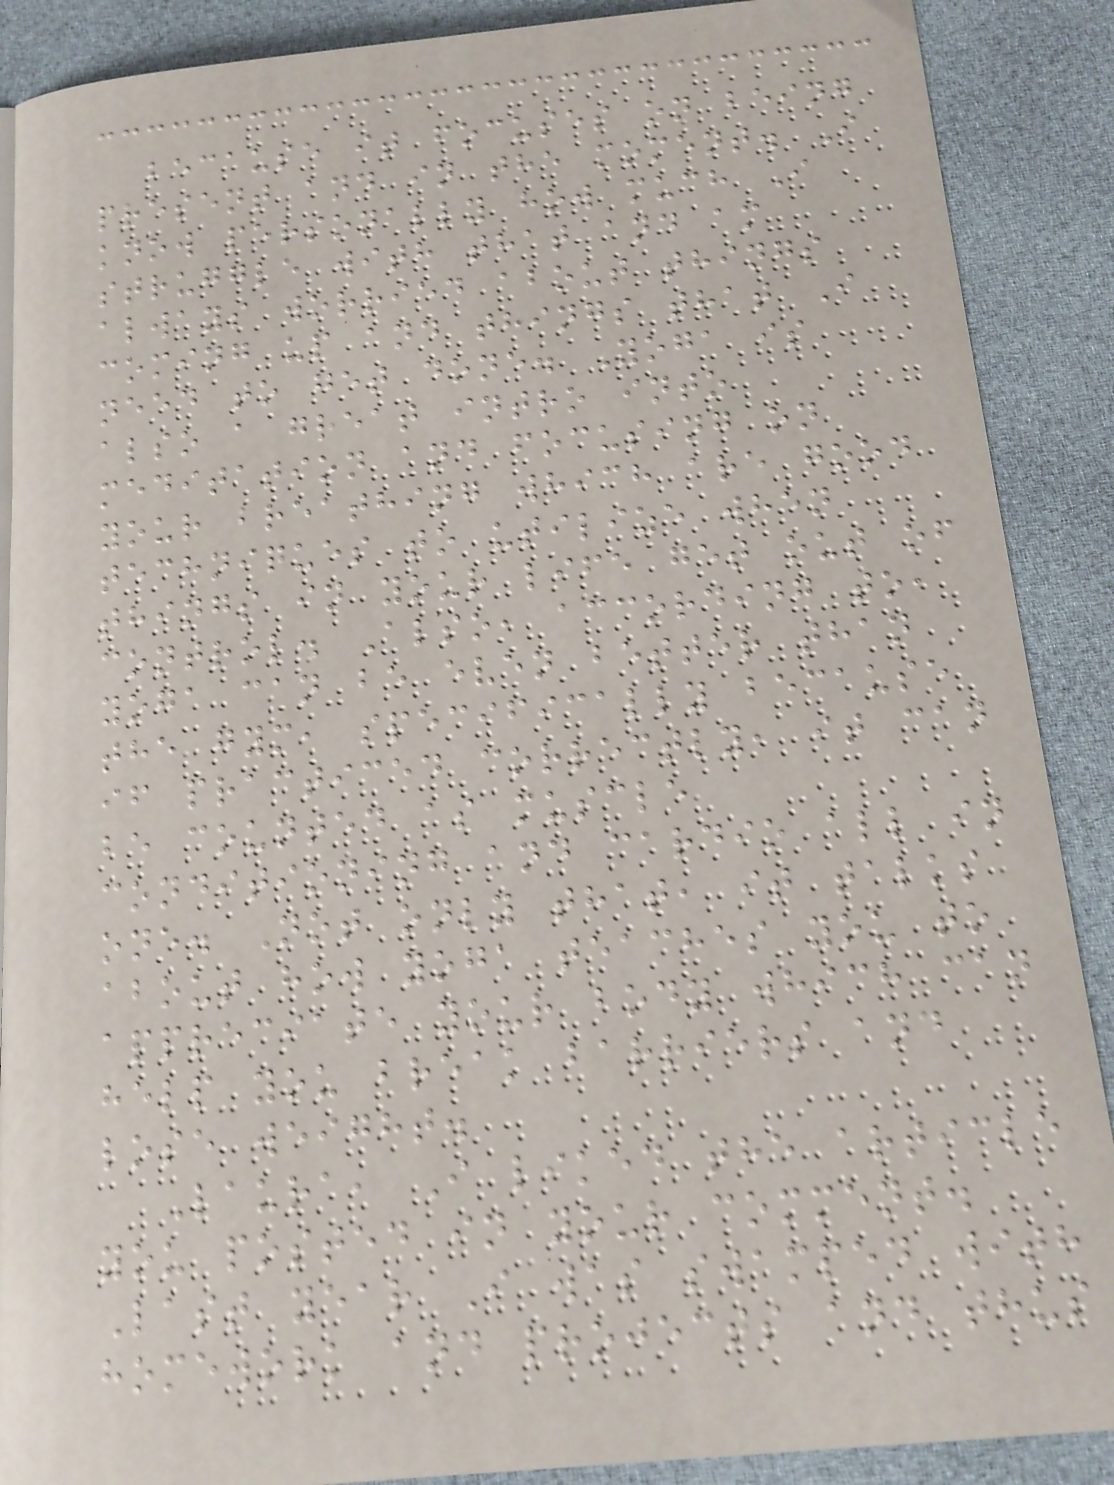because it focuses on being
present and in the moment. I
know personally how much I
struggle with that and am
always worried about things
coming up and things that I
need to get done. Yoga is
also a great intro into
meditation and focusing on
your breathing which are good
techniques to utilize when
things in your life get out of
control. Also, according to,
yoga can be even better than
the gym, specifically because
if practiced correctly, it can
be counted as muscle
conditioning and cardio all in
one. Not only that, it talks
about how yoga teaches you to
appreciate your body which can
help you break barriers and
lose weight.
Laura, I liked the article
you posted in your comment.
Last year I was swamped with
homework and projects and thus
